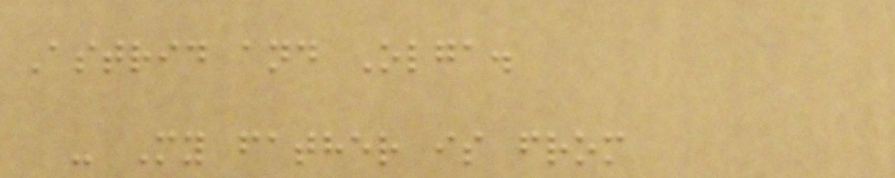Astrid and Olga.
- My father is from
